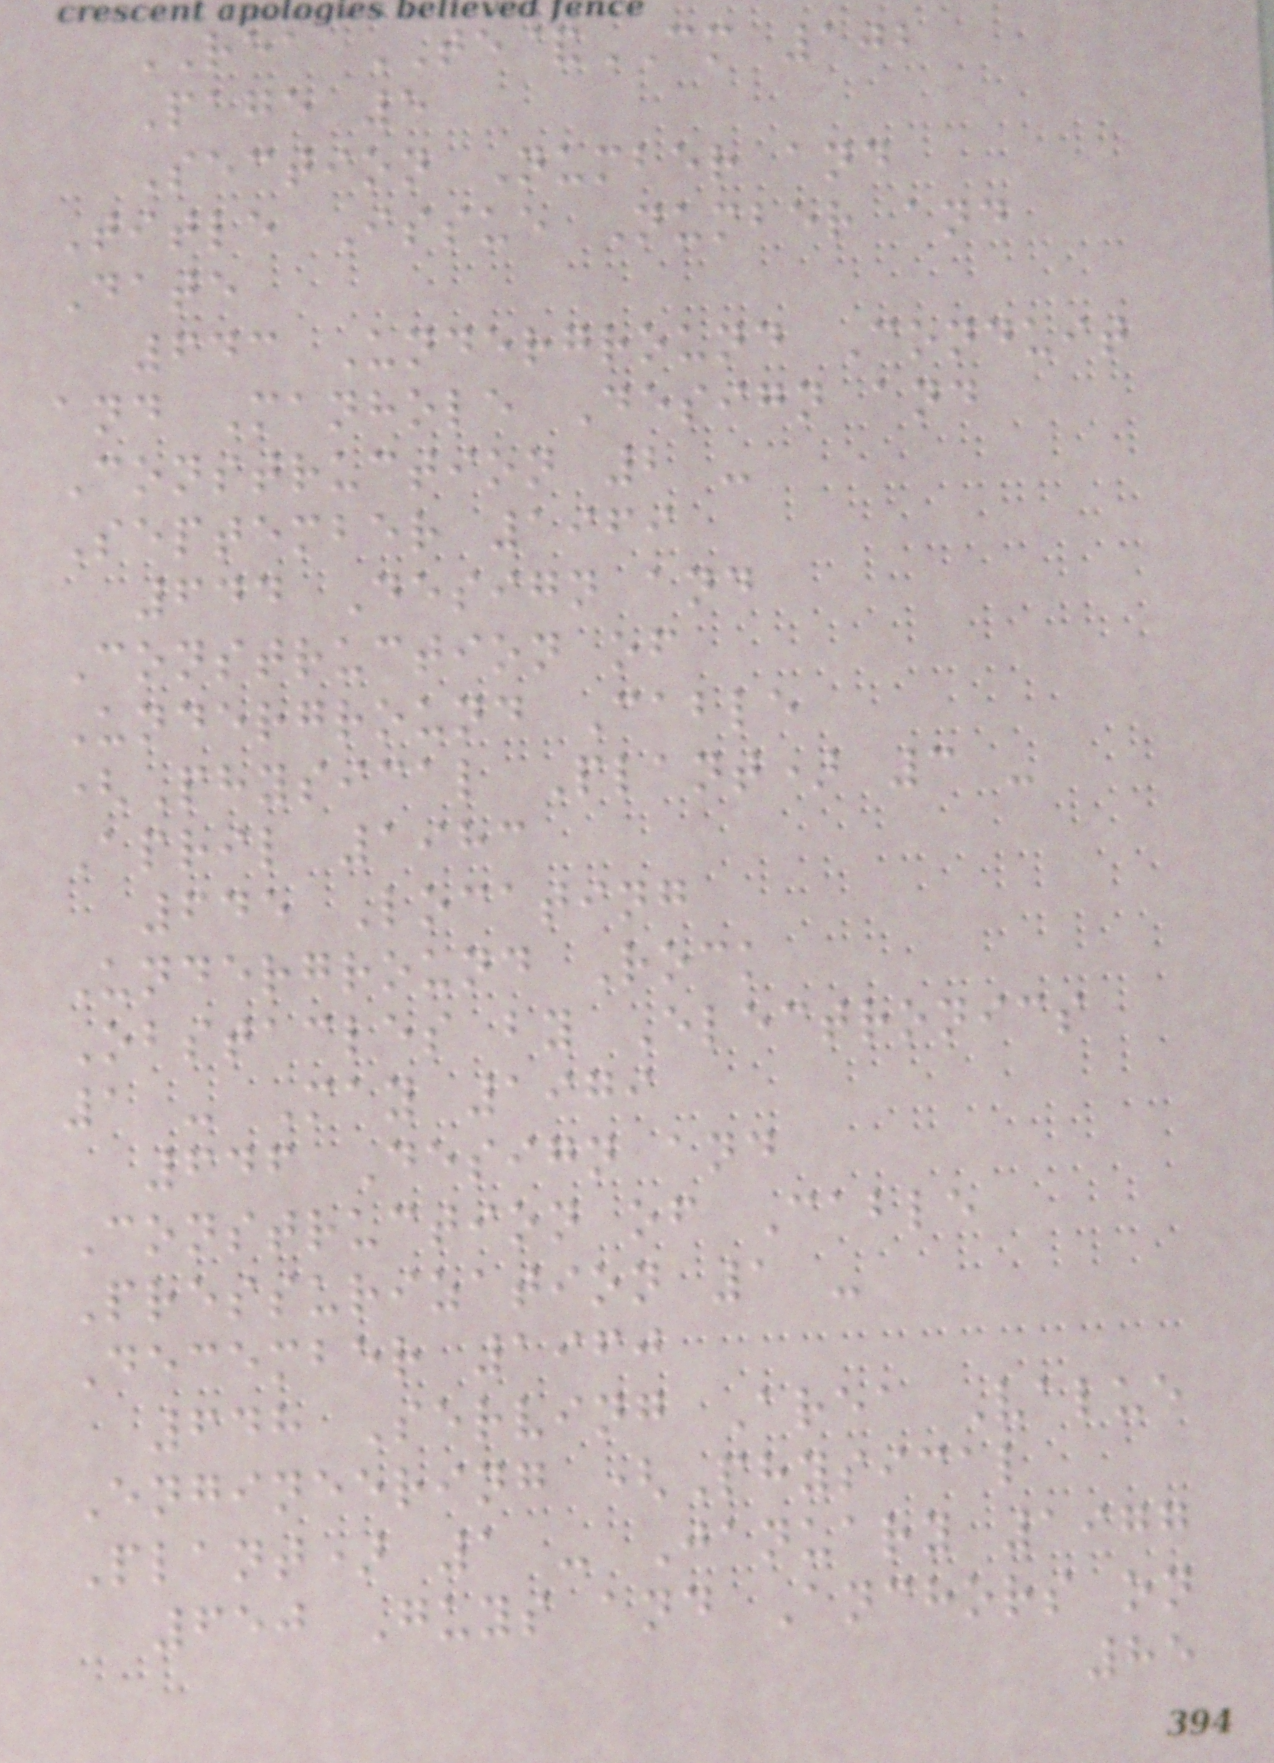REA TE&CM 102
Page 5
Section Number and
Title Issue Number and
Date
643 Underground Conduit
and Manhole Design and
Construction 2 -
September 1969
644 Design and
Construction of
Underground Cable
(Physical Plant) 3 -
April 1983
645 Locating
Underground Rock
Obstacles by Electronics
1 - May 1979
646 Design and
Construction of Cable
Pressurization 1 -
December 1960
648 Serving Area Value
Engineering (Physical
Plant) 1 - January 1977
650 Guys and Anchors on
85
